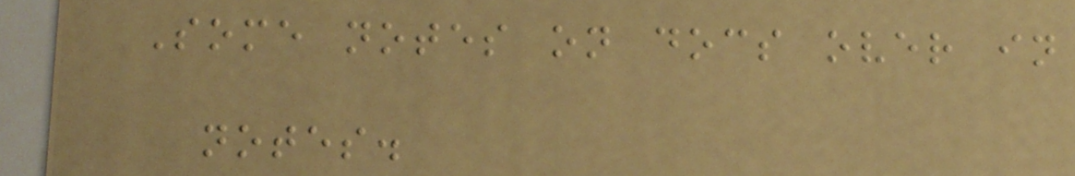Some notes on docs over in
notes.
